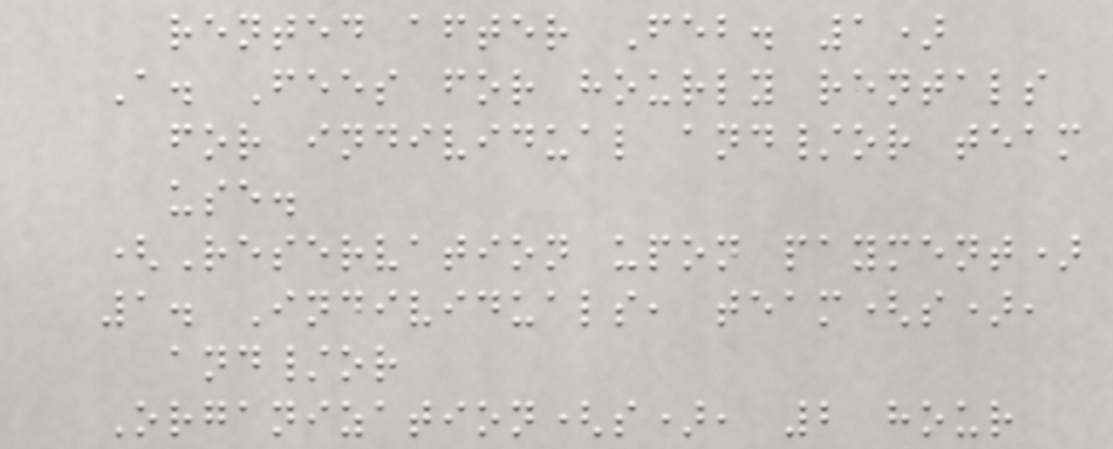rented after Feb. 1)
A. Fees for hourly rentals
for individual and/or team
use.
(Reservation upon payment)
1. Individuals, team(s),
and/or
Organization(s), 2 hour
